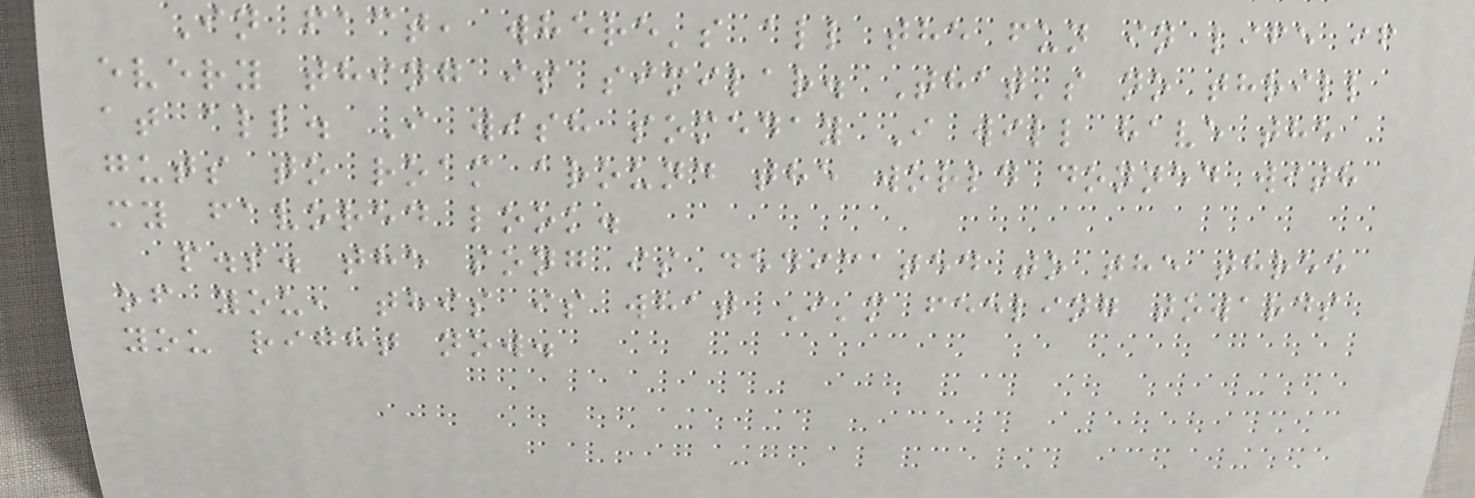In fact, where's all the fun in life if
every thing is similar. That's no thrill
at all. I wish someday I will have the
guts to roam around the world donned with
my favored look.
p.s. the song is dedicated to the three
of you, this is what I'm feeling towards
you right now.
